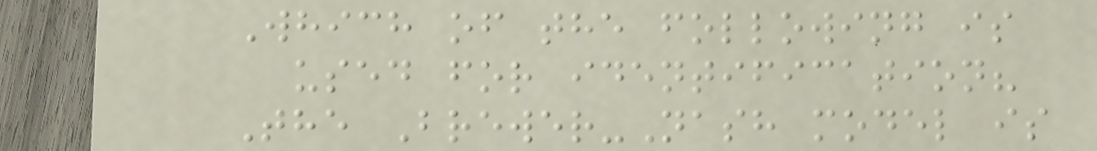Which of the following is
used for identification?
The Brewer-Nash model is
